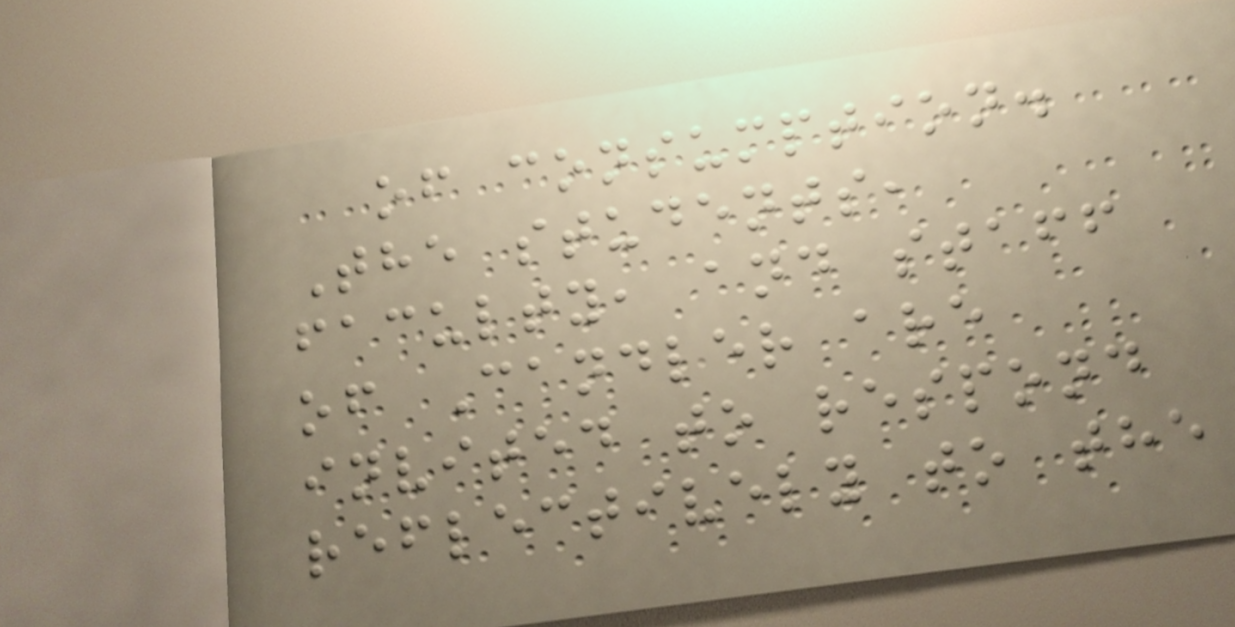of consumption.
The students,
faculty, and staff
of Candler are
invited to respond
reflectively to the
